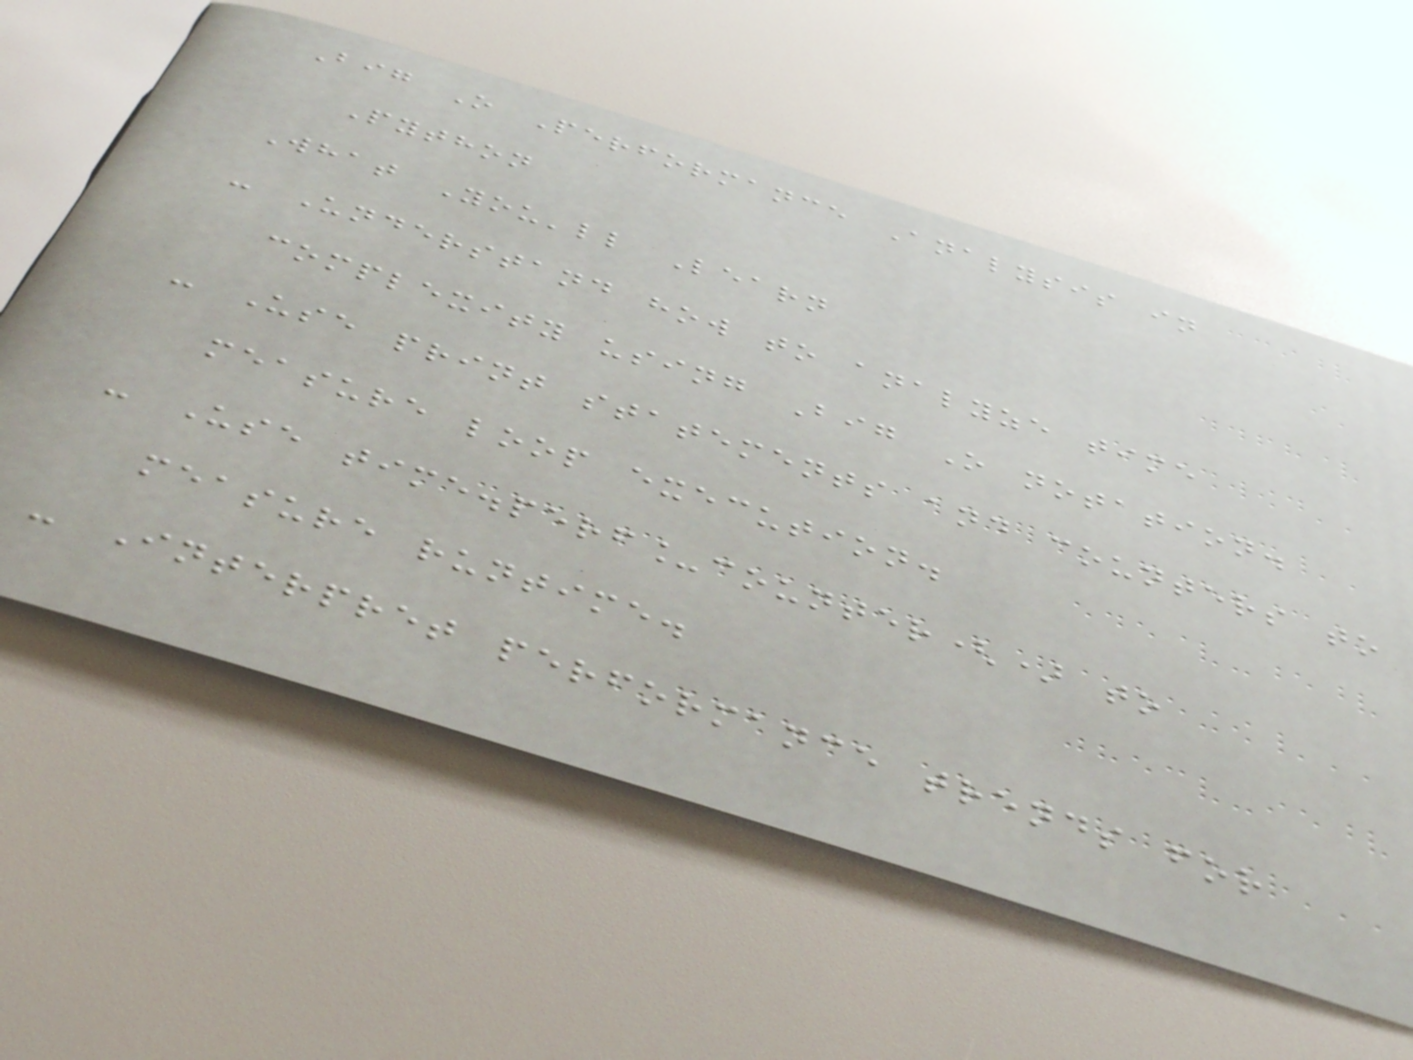Big O Performance Analysis in
Python
What You'll Learn
- Understand how to analyze time
complexity using Big O notation.
- Use print statements and counters to
measure loop execution.
- Use time.perf_counter() to
measure runtime.
- Interpret performance trends for
